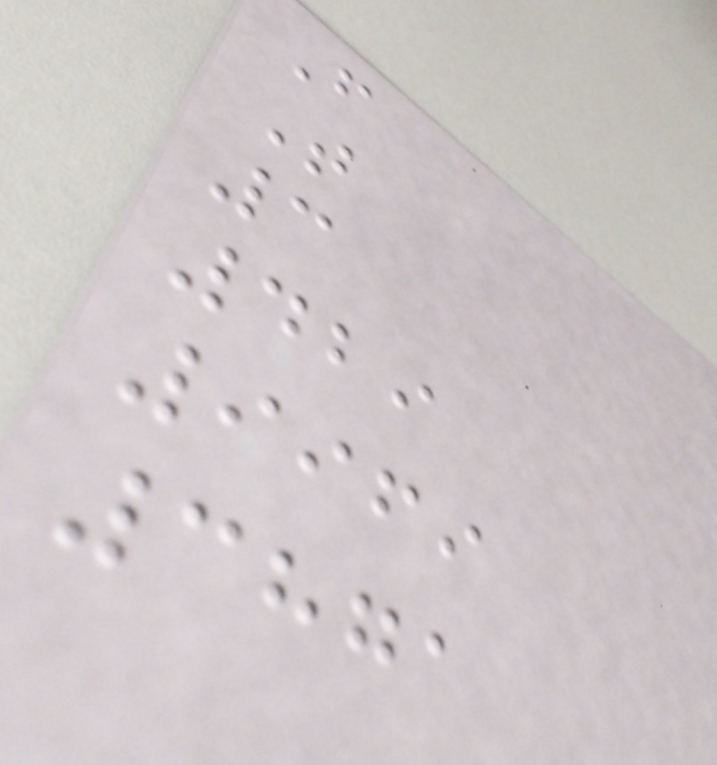F
T
3
429
9969
3871
